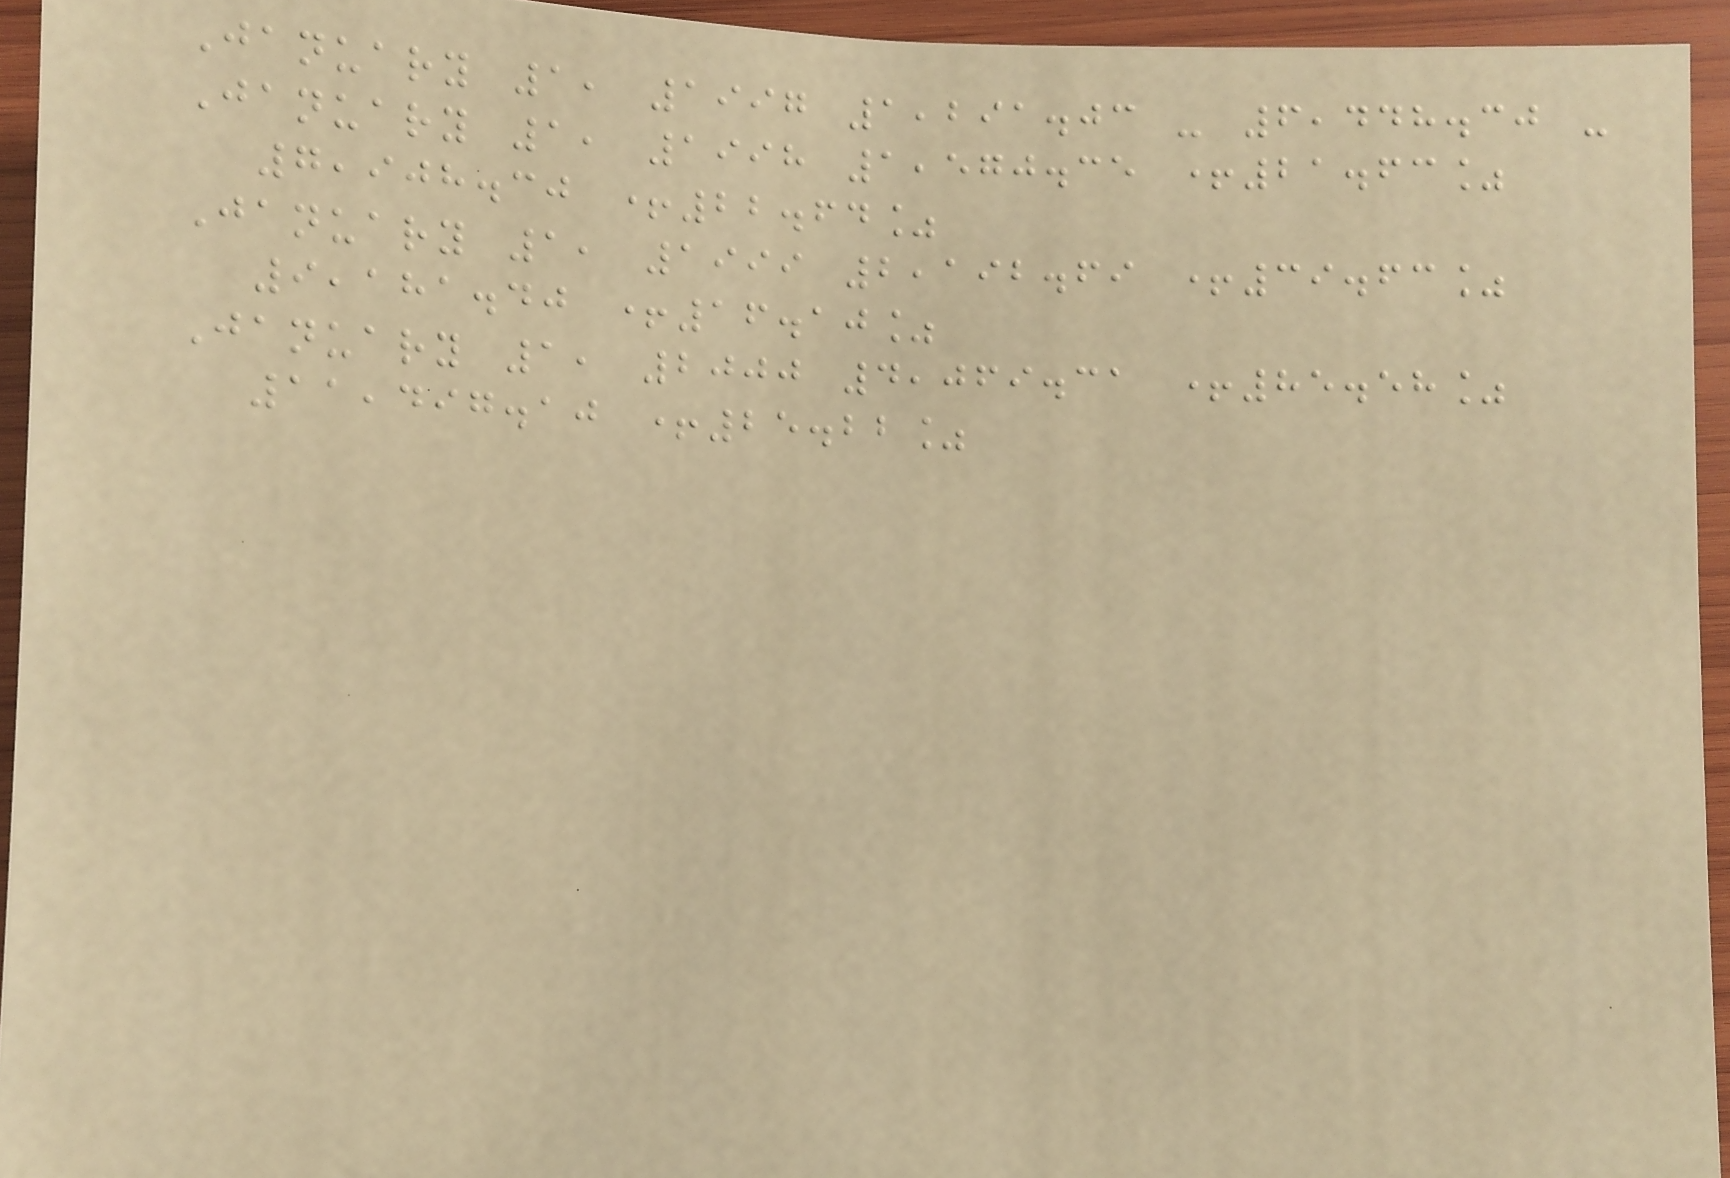January 1, 1997 1,291.03 - 6,448.30 -
January 1, 1998 1,570.35 +21.63%
7,908.30 +22.64%
January 1, 1999 2,192.69 +39.63%
9,181.40 +16.10%
January 1, 2000 4,069.31 +85.58%
11,497.10 +25.22%
